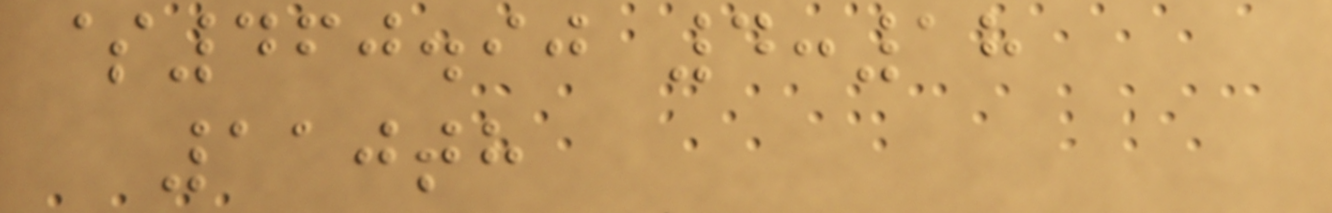$460.90 4:18
110th
